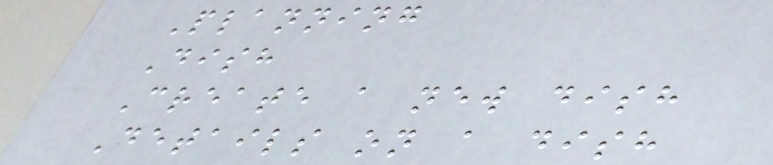Planning
Dish
Create a new dish
Details on a dish
